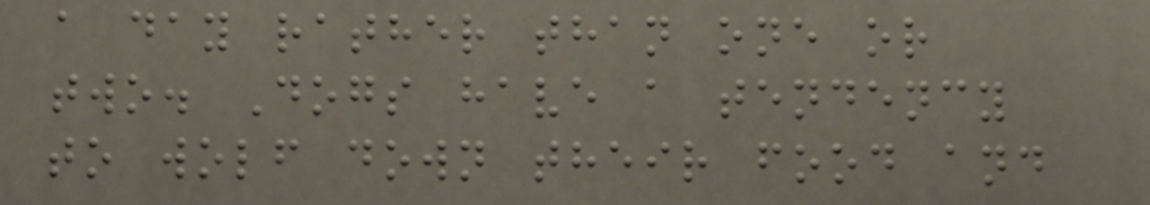a day rather than one or
two. Dogs have a tendency
to wolf down their food and
